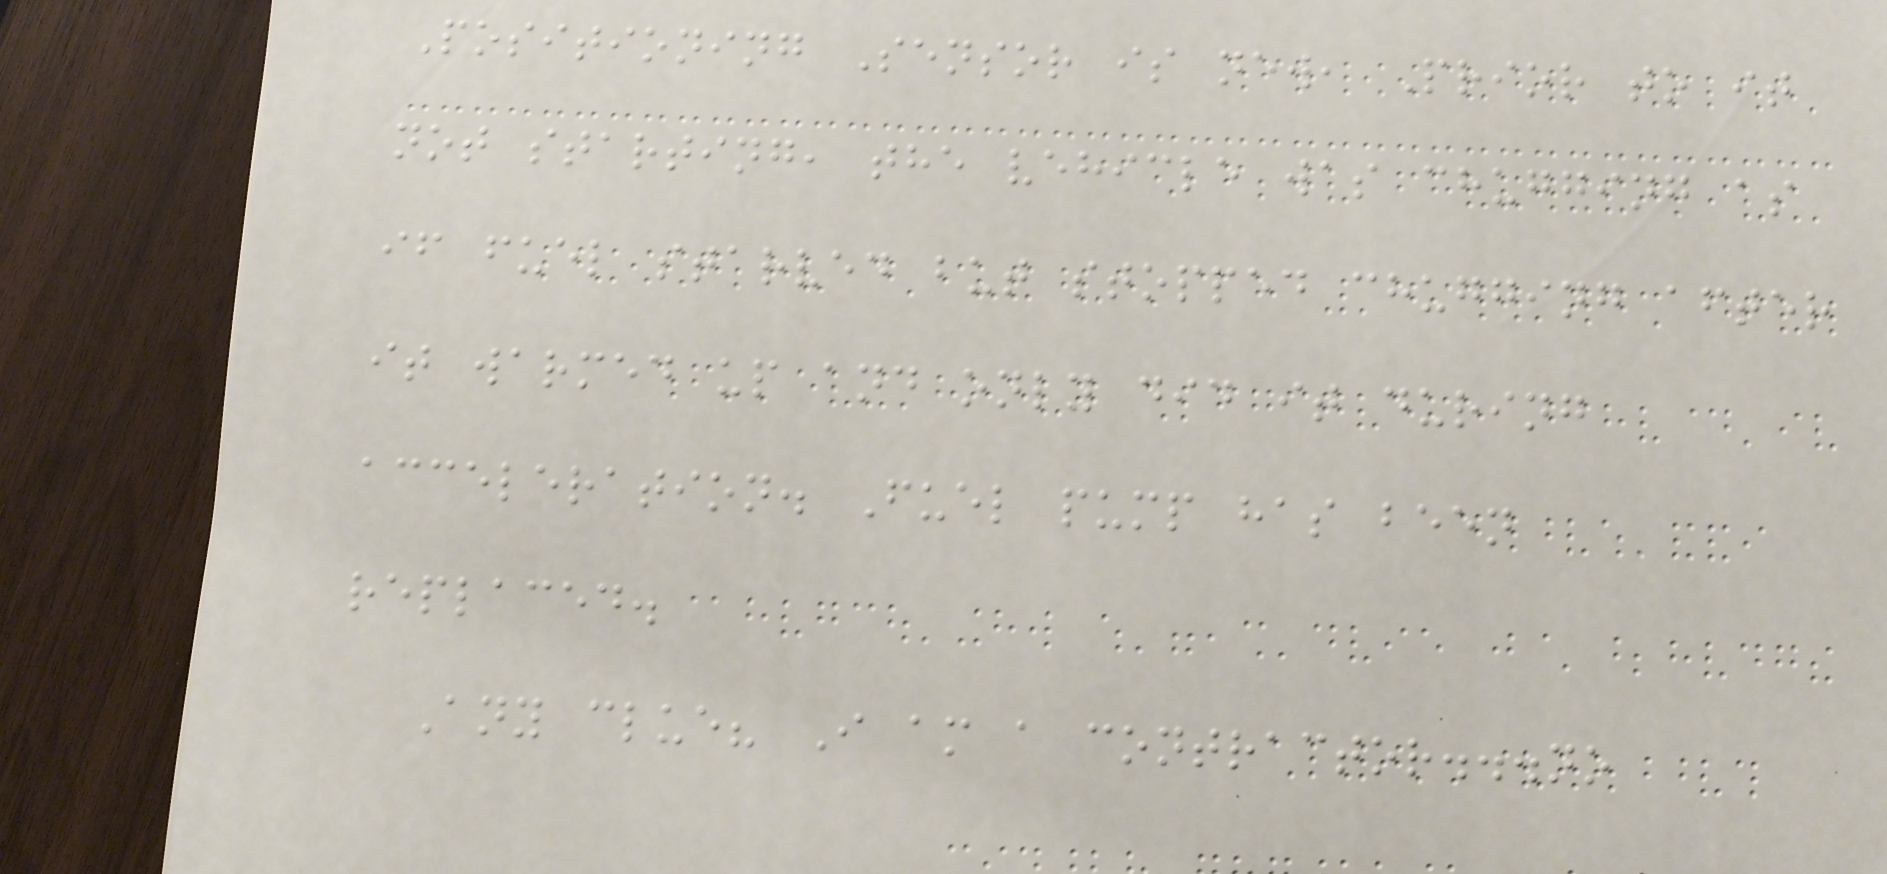Positioning Sensor is new, Prior to it
not starting, the vehicle was chugging as
if fuel starved but stopped chugging after
it warmed up and only did it during
acceleration. Fuel pump has been
replaced.
Any clue? I am a contractor...no
